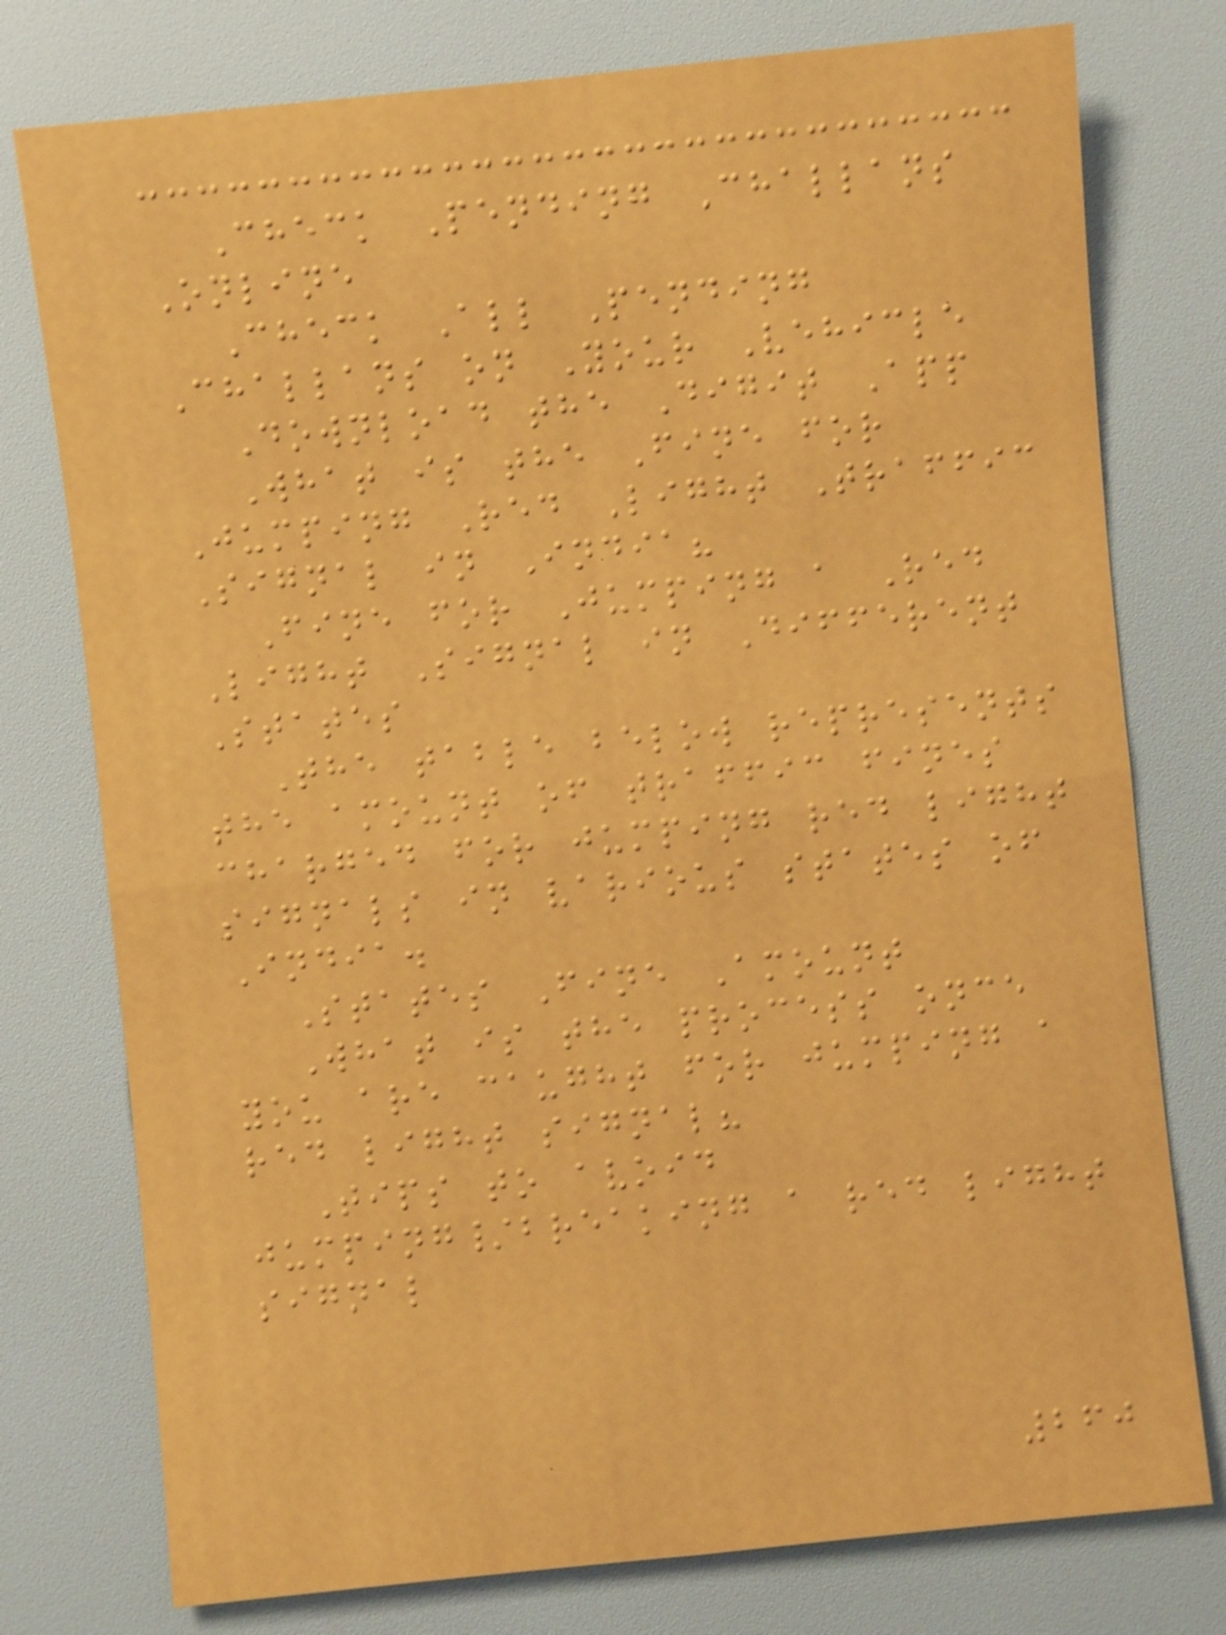Check Pending Challans
Online
Check All Pending
Challans on Your Vehicle
Download the Digit App
What is the Fine for
Jumping Red Light Traffic
Signal in India?
Fine for Jumping a Red
Light Signal in Different
States
The table below represents
the amount of traffic fines
charged for jumping red light
signals in various states of
India.
States Fine Amount
What is the process once
you are caught for jumping a
red light signal?
Tips to avoid
jumping/breaking a red light
signal
260
